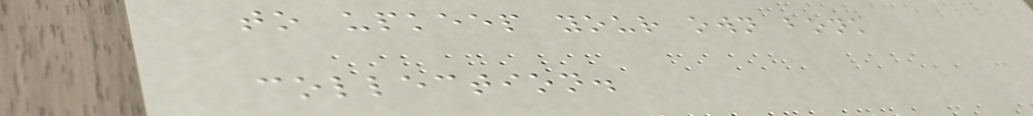to upkeep your own bonk
collection.
